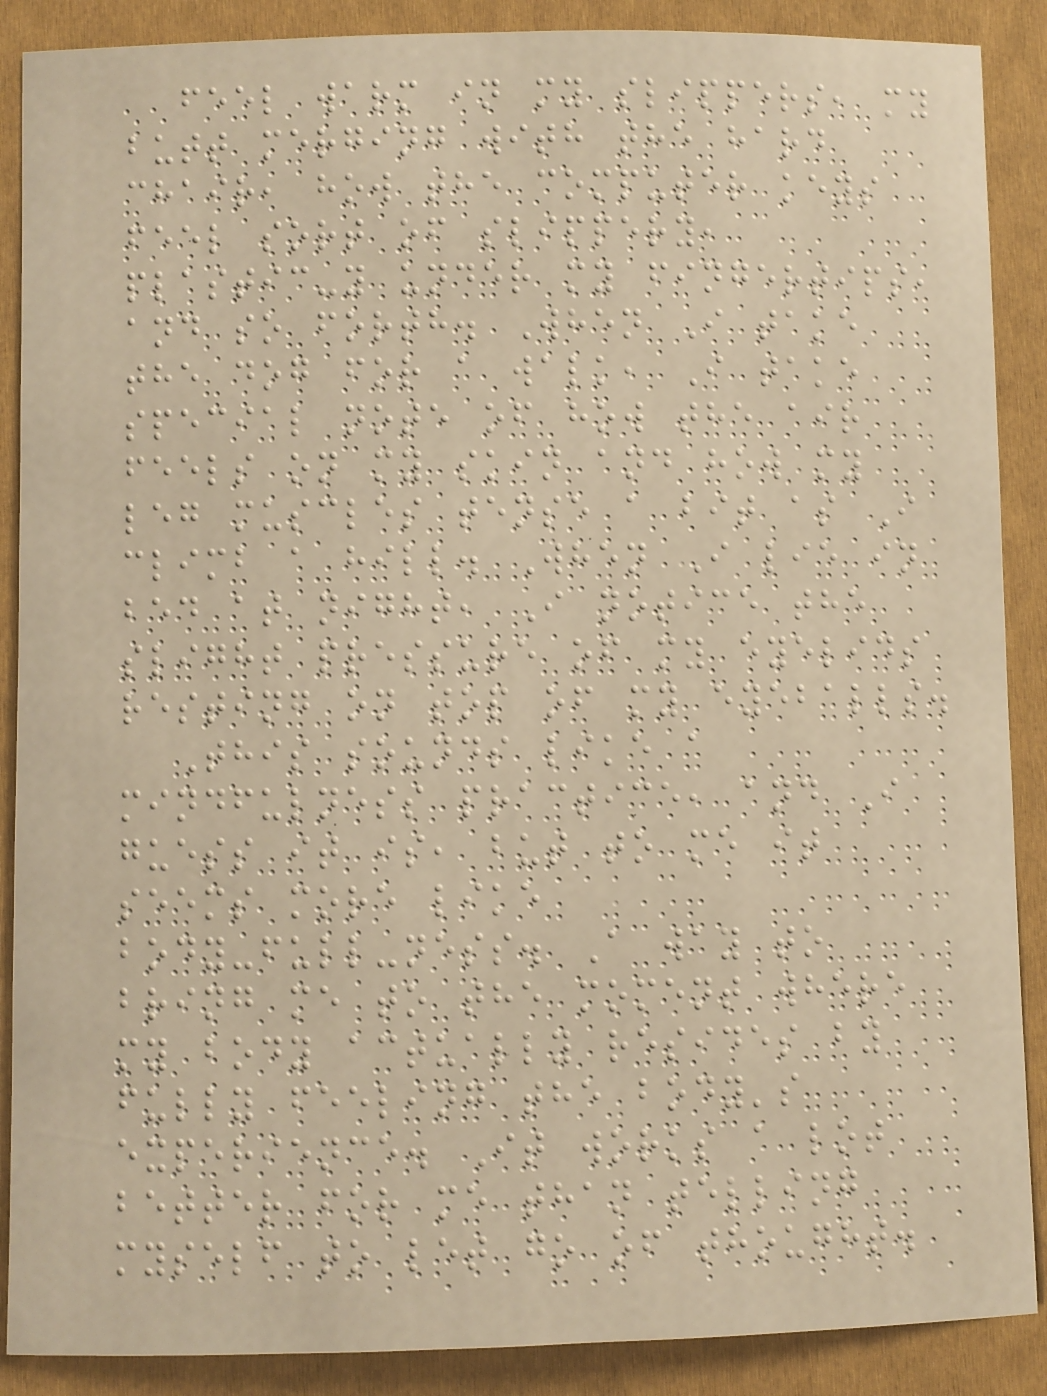feel warm in my slippers, my
butt merging with the hard
chair, how the computer keys
feel sort of slippery,
plastic-y under my fingertips,
and so forth. When I take
the dog for a walk, I take
special note of how the air
feels on my skin and how my
leg muscles tense a bit as I
climb a hill. When I lie in
bed at night, I notice the
slight pressure of my eyelids
resting on top of my eyeballs.
This sounds like a
mindfulness practice, and I
guess it is, but to me it
seems more like
body-full-ness. A way to
bring me to the moment where
my body actually resides by
fully feeling the body's
experience. It works a lot
better for me than telling
myself to let go of thought.
